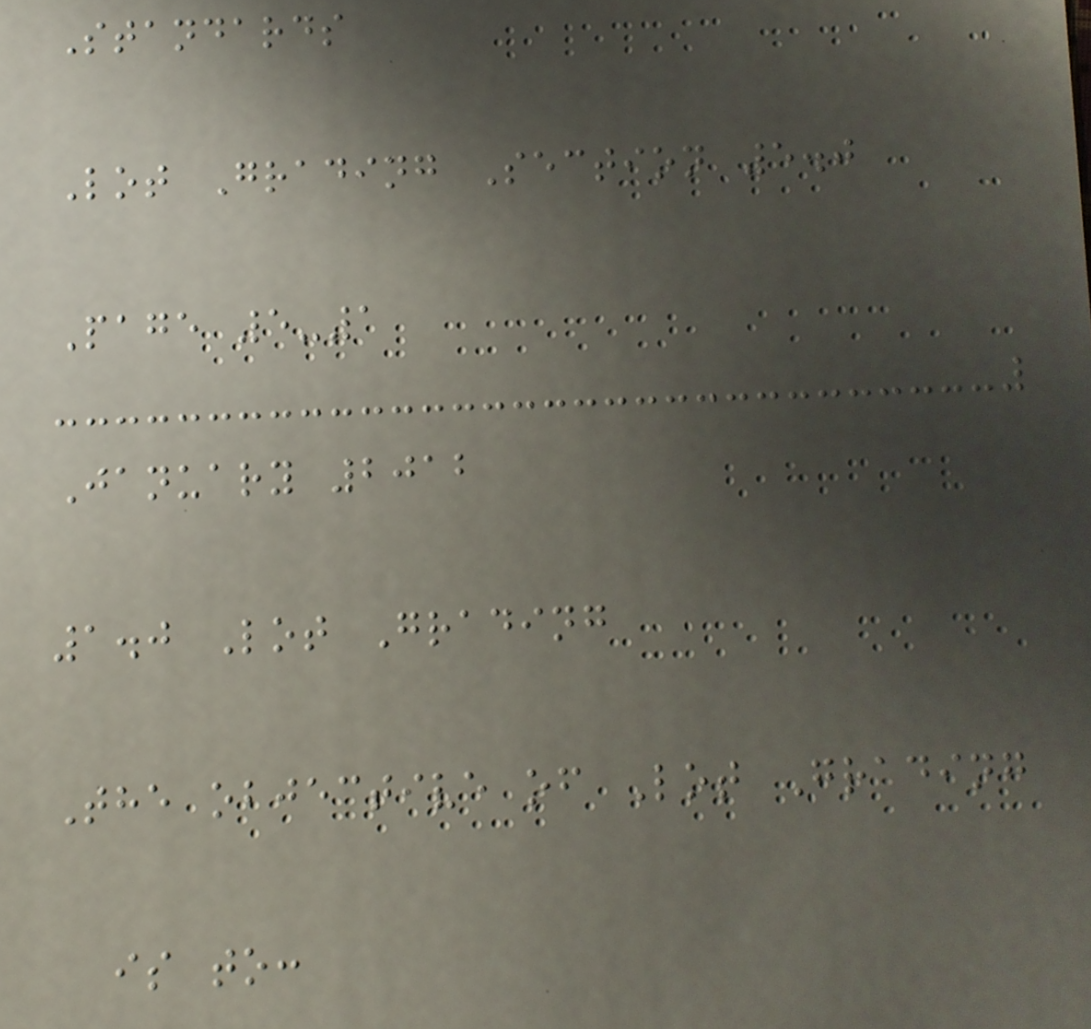Standards
Lot Grading Section 5.0
Page 5-1
January 2012
1.0 Lot Grading
The objective of Lot Grading
is to:
